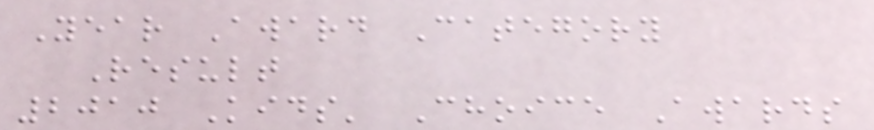Year Award Category
Result
2010 Kids' Choice Awards
